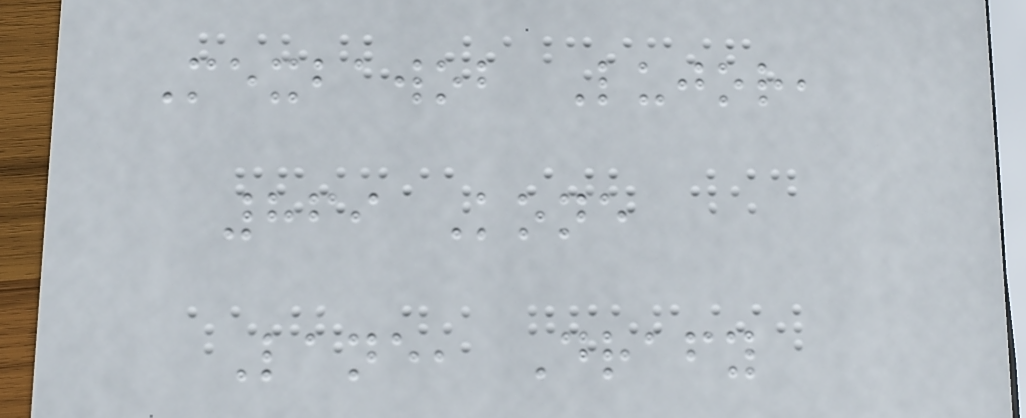Mexbawob Lujor,
869 Kone
Lane, Drafy
